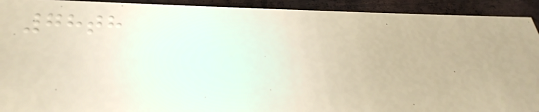78th
